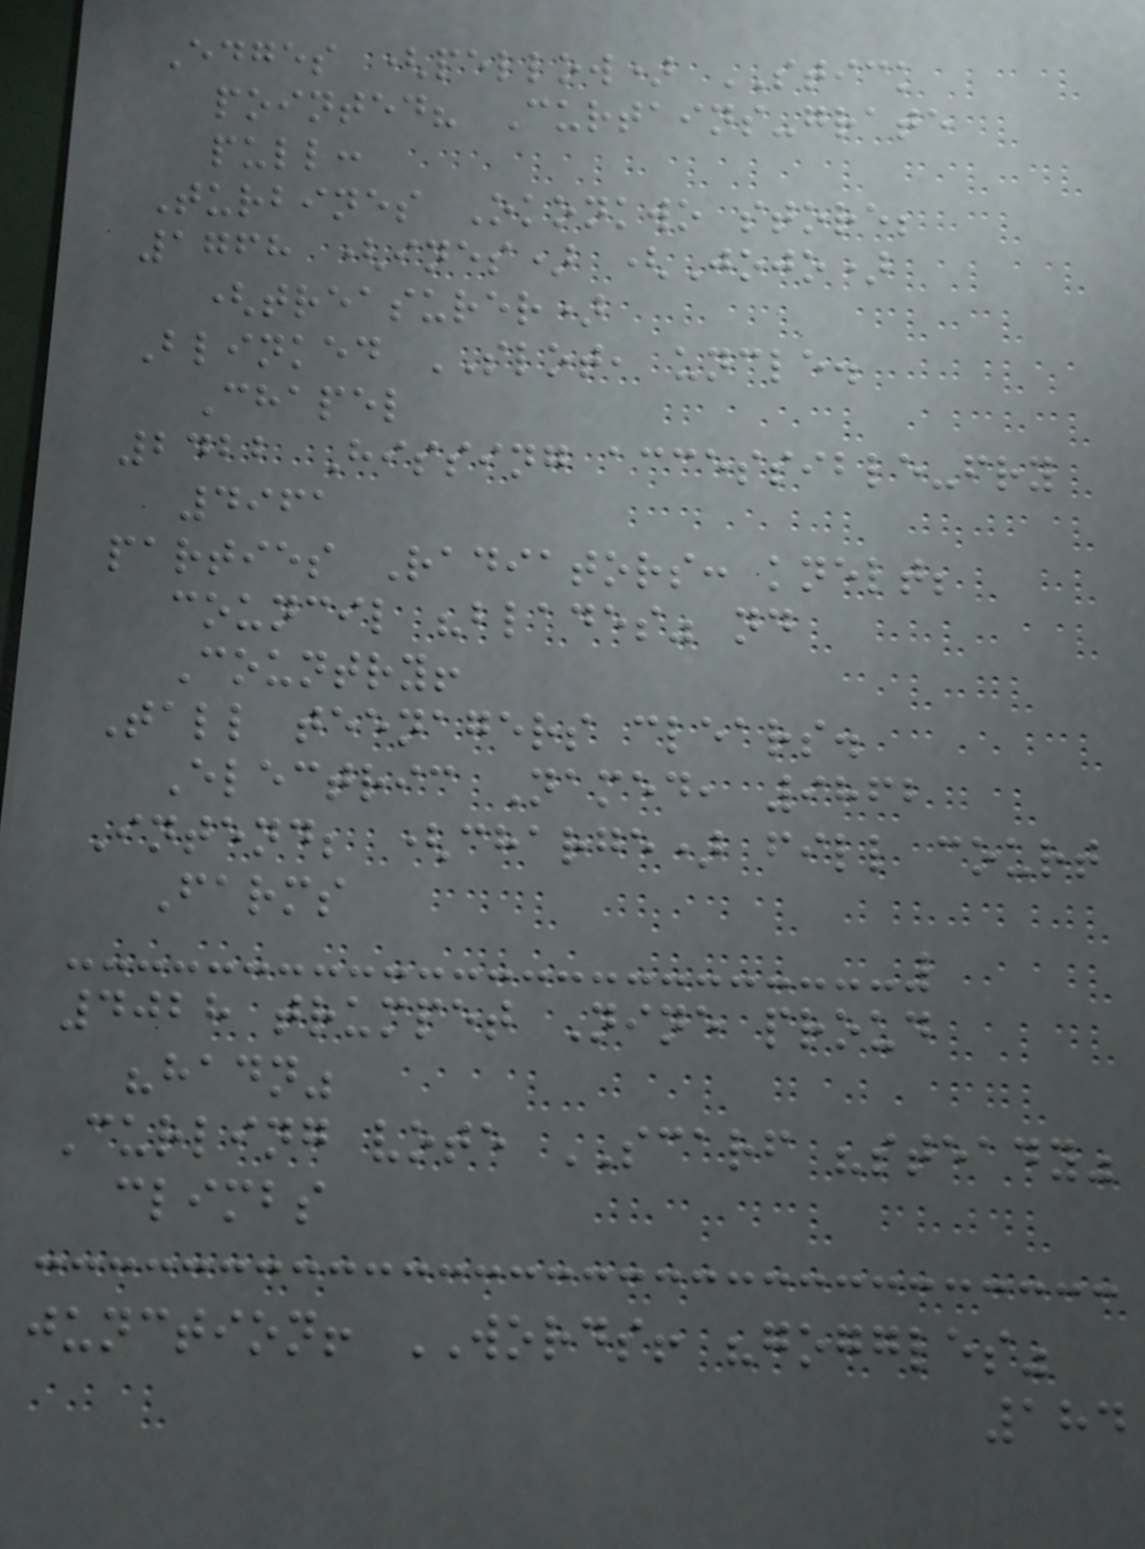Edges (pellow) STICK
pointed? Curtains-grate
pull:
Turbines Okonkwo store;
1768 (ines) (Jojo)
(treasurer)
Blinked SLOT, uncle.
Chapel
2422 Hissing accessible-fry
4961
parties Radiators: knelt;
council "blades" nd
Country!
Tall teenagers clears.
Electric Named, 9862
Intend; (charge) fill court
Farms
4028 trumpet Nine proud
"hadn"
Curling vote SCARF "steady"
climbs
junction! WORDS! "goggles"
184
